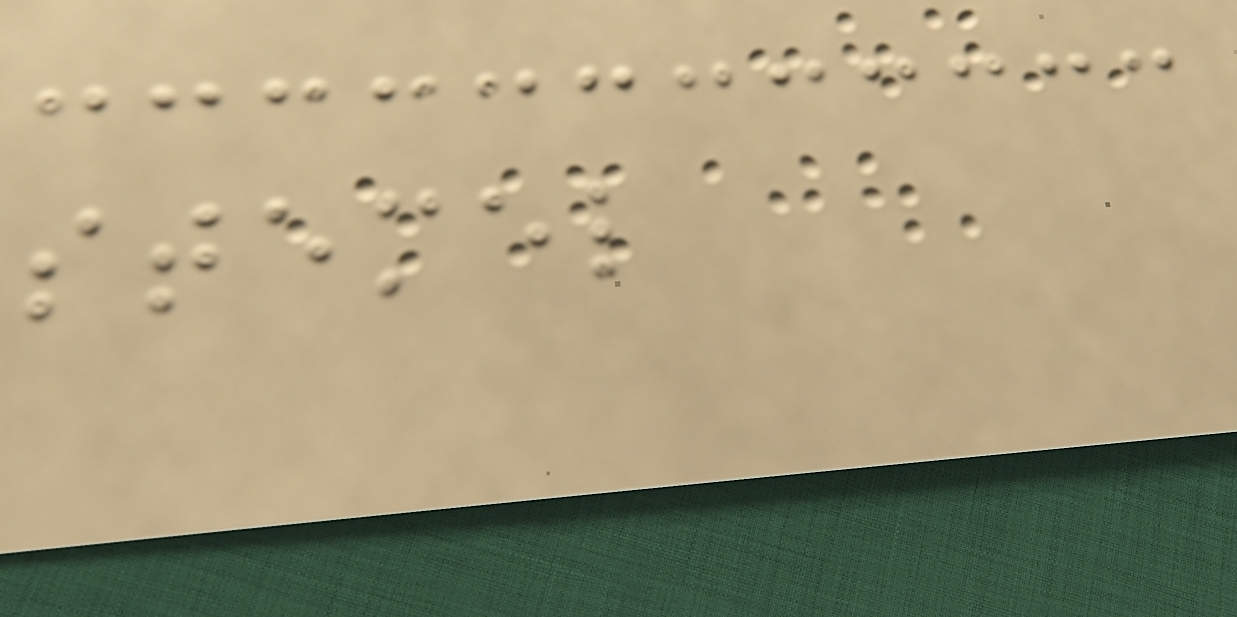stemel
